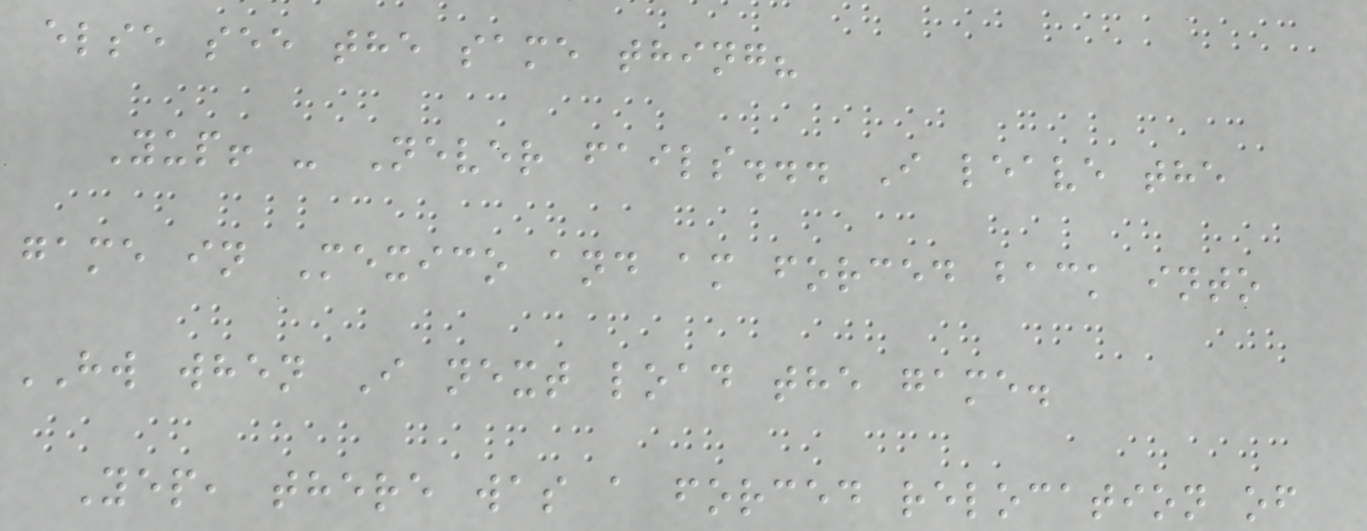else see the same thing?
Yup! - Never fails... I leave the
game in Mexico and am forced back into
HW when I next load the game.
Yep, there was a forced relocation of
